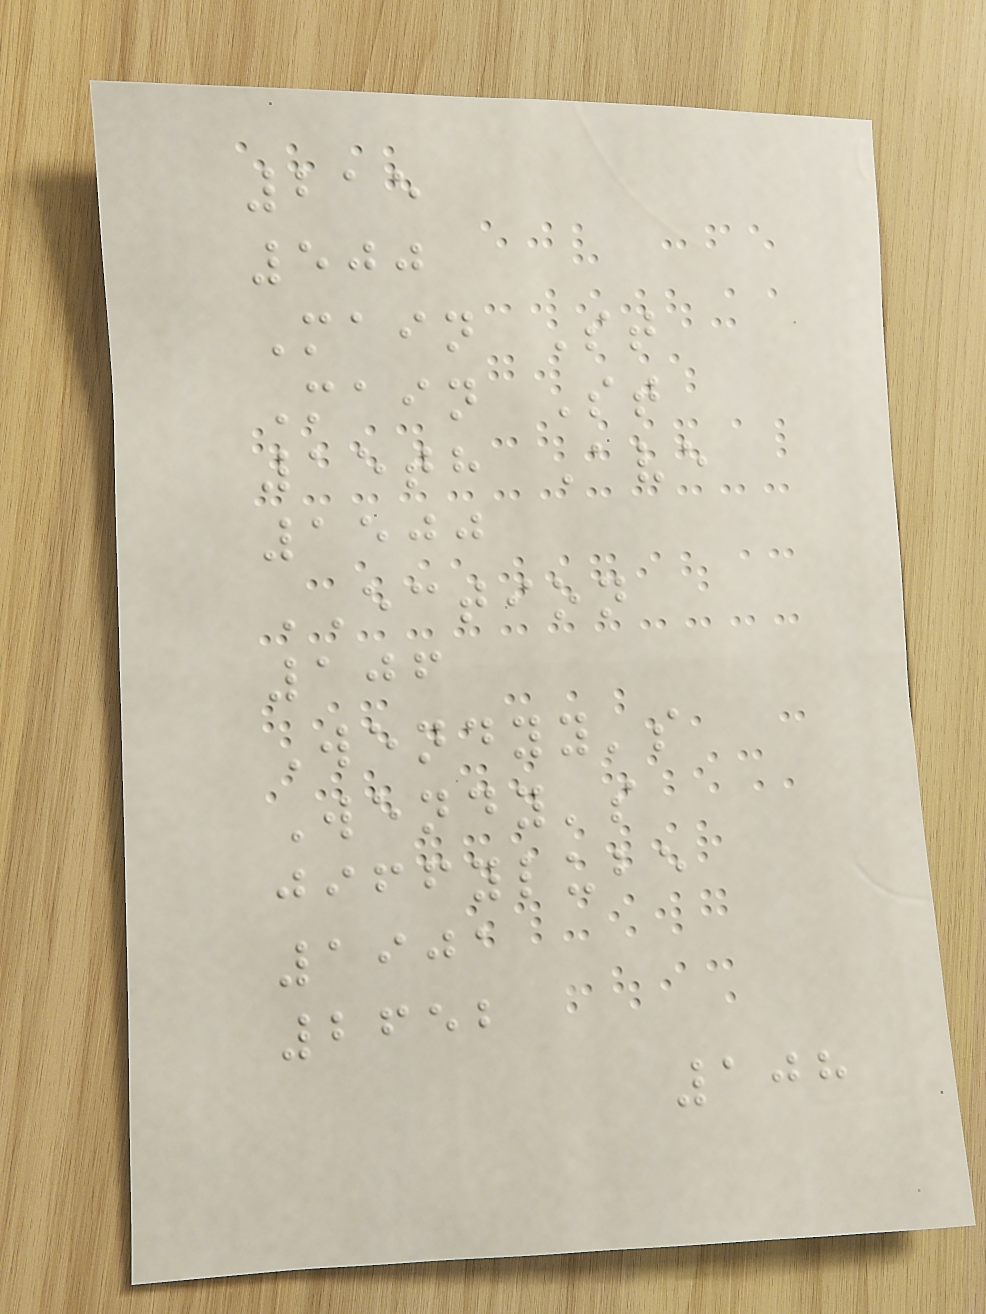215
500
Main St
Main St
15th Ave
1500
ECTION
106
Wendyy's
Wendy's
jiffylube
1901
2652
108
